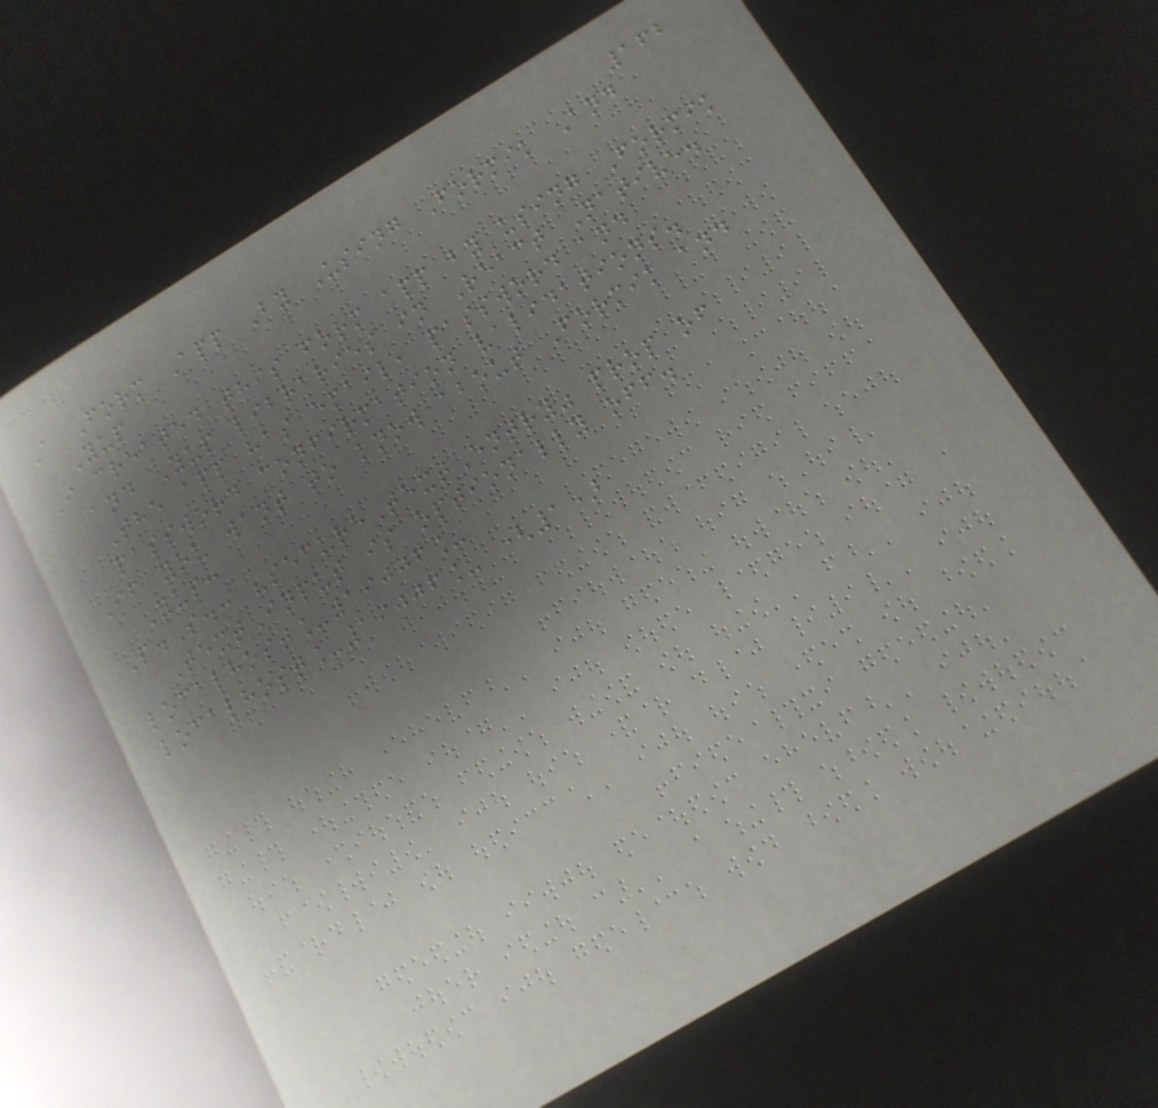162
A Form App By Using Formik And
Yup
I created this form app by using Formik
and Yup libraries in React Native.
The app has email, password and
password confirmation validations.
If you want to know about Formik and
Yup:
P.S.: "secureTextEntry" prop of
TextInput is optionally off.
localhost_19006_
localhost_19006_ (1)
